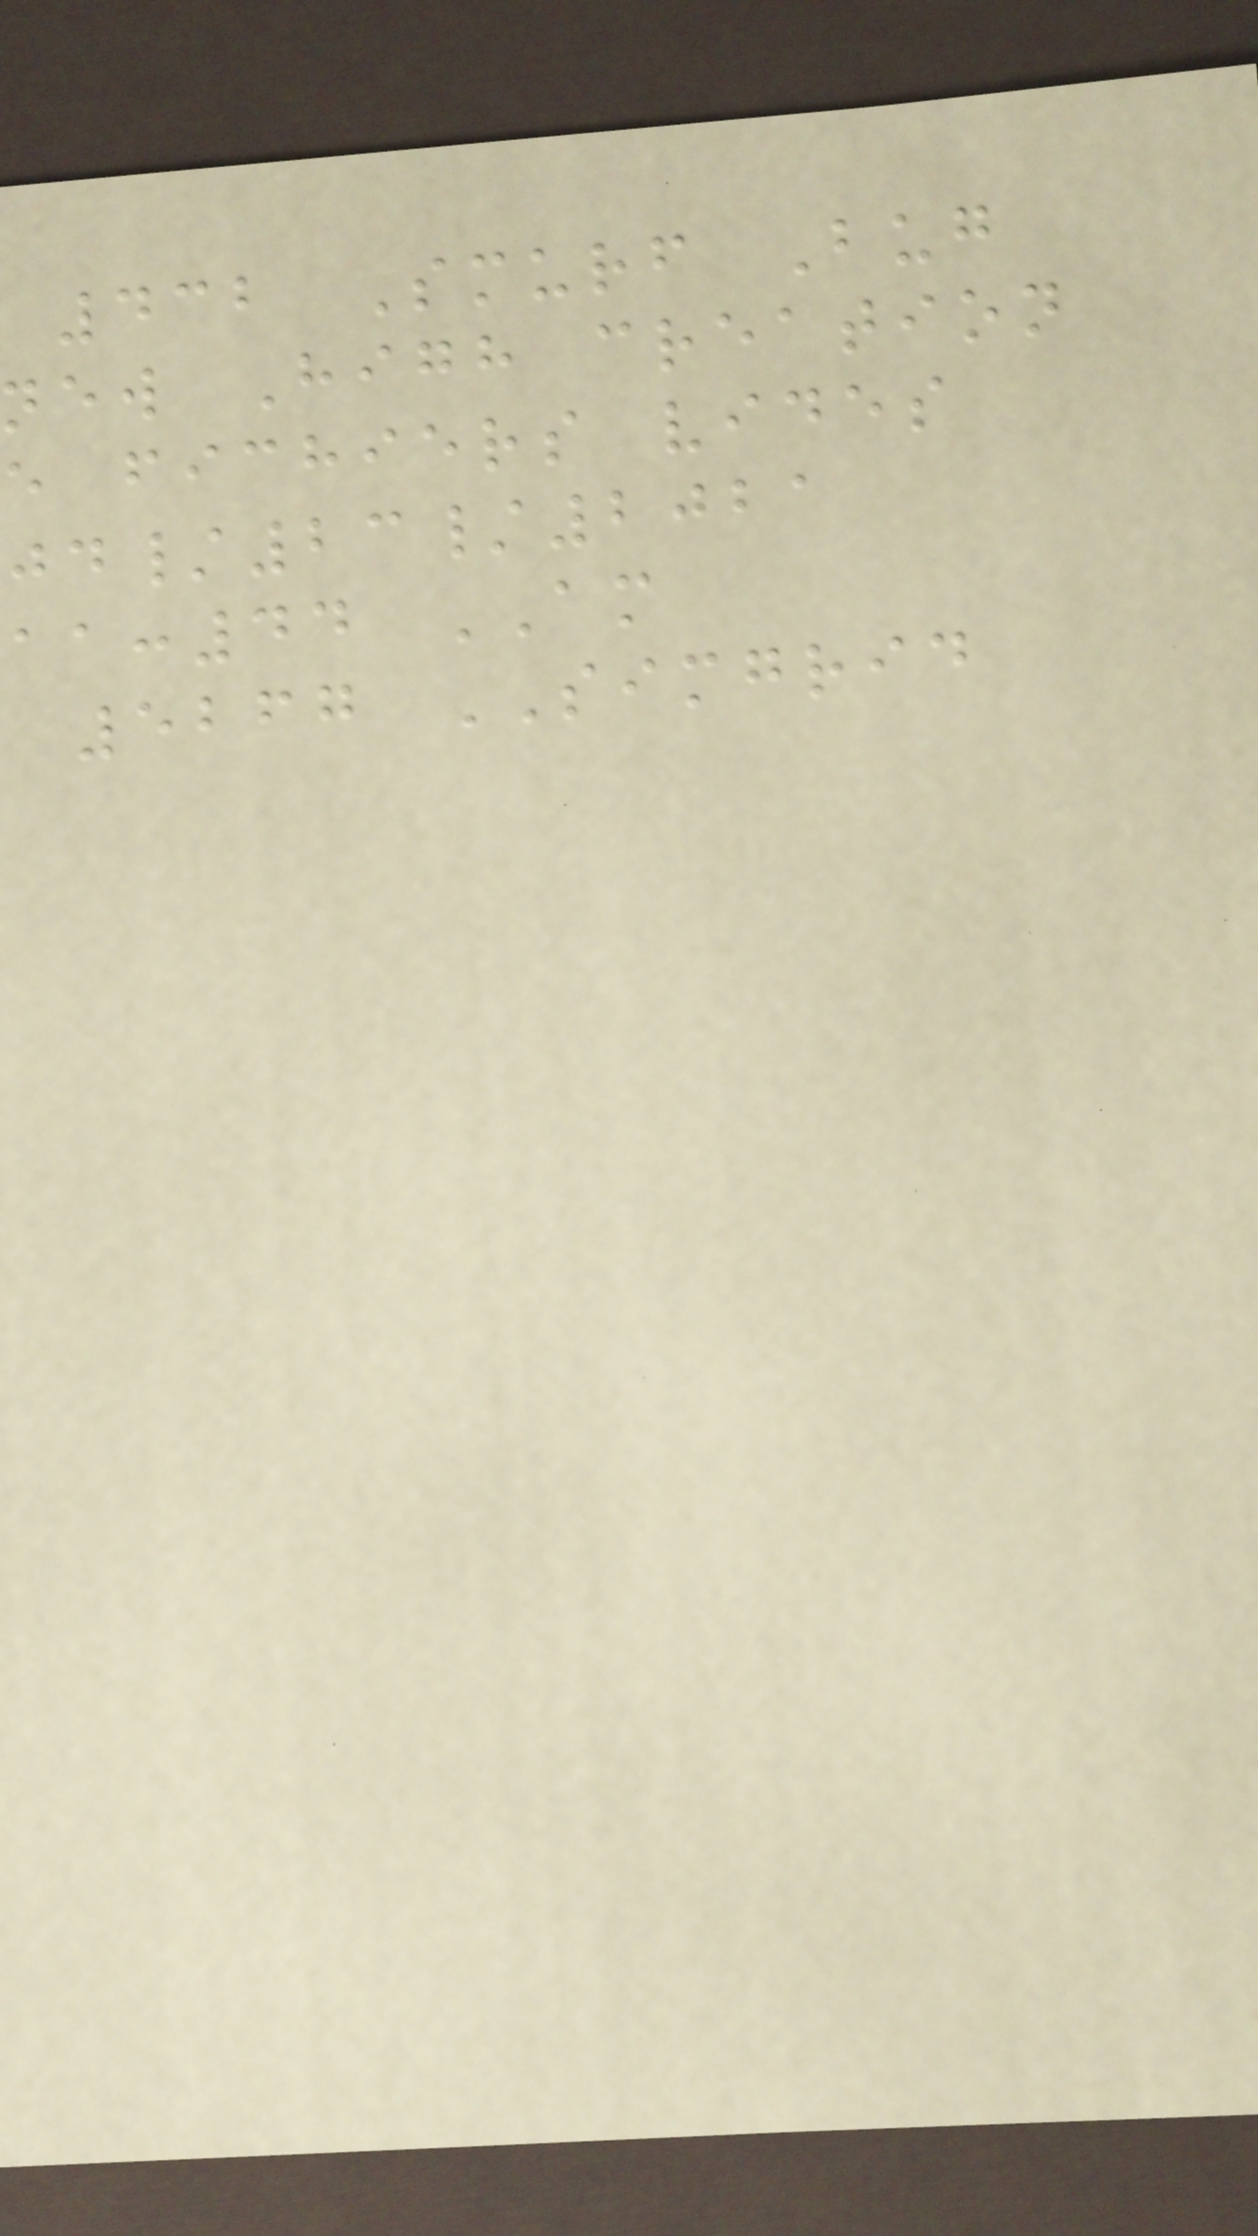432 Smurf Bug
new High creation
e fichiers vides
/23/2021
:44 AM
5267 SIMGRID
